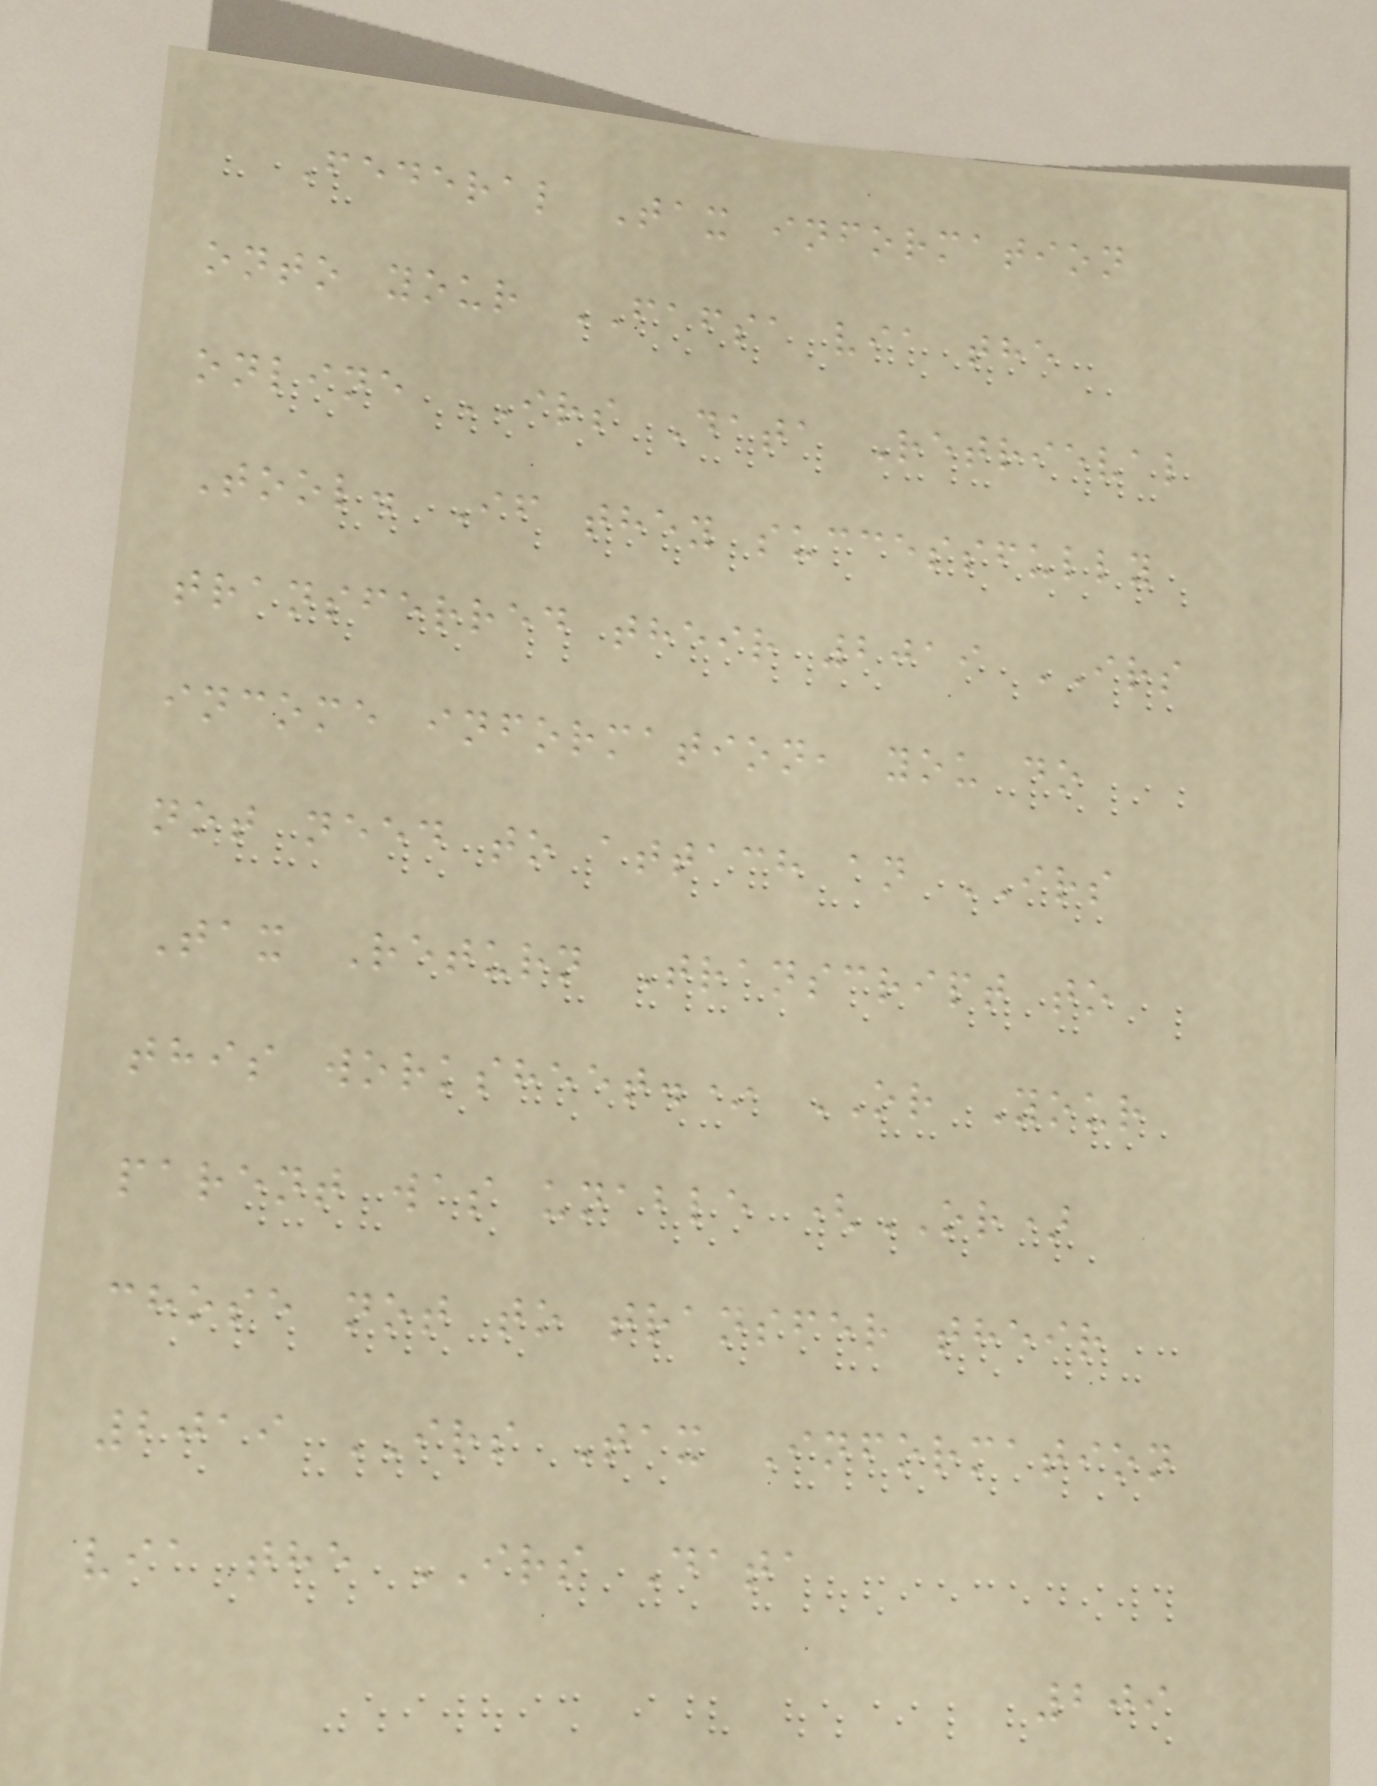Federal Tax information
onto your FAFSA via the
online IRS Data Retrieval
Tool. If they successfully
transferred their 2019 IRS
income information, you do
not need to attach an IRS
Tax Return Transcript to
this worksheet.* OR Your
parent was unable (OR)
chose not to transfer their
2019 IRS Tax Information
via the IRS Data
209
